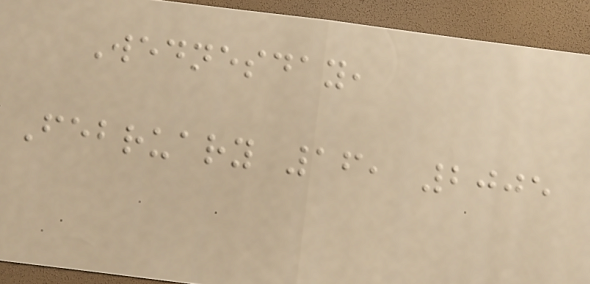Wednesday,
February 16, 2005
